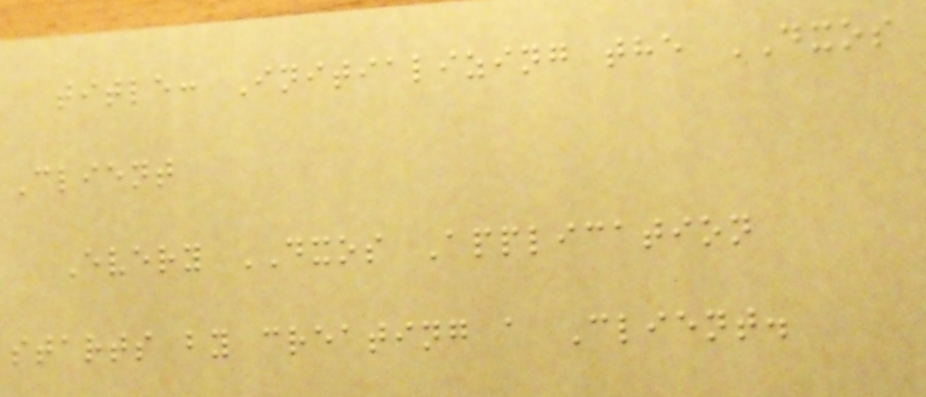title: Initializing the DXOS
Client
Every DXOS Application
starts by creating a Client.
